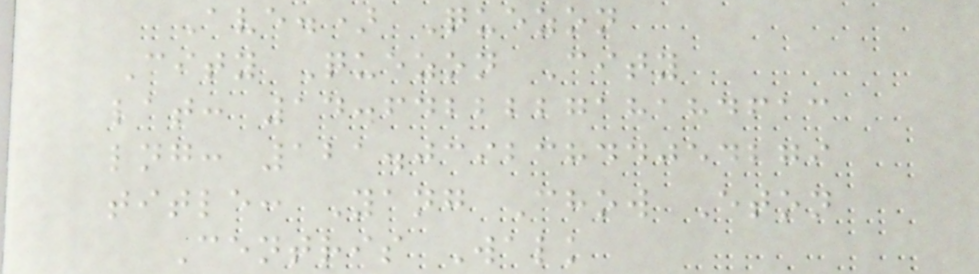Ave.) Quezon
City Quezon City
lat: 14.642222718184613
lng: 121.03923844054279
title: Yang Chow Eton
Centris Walk
